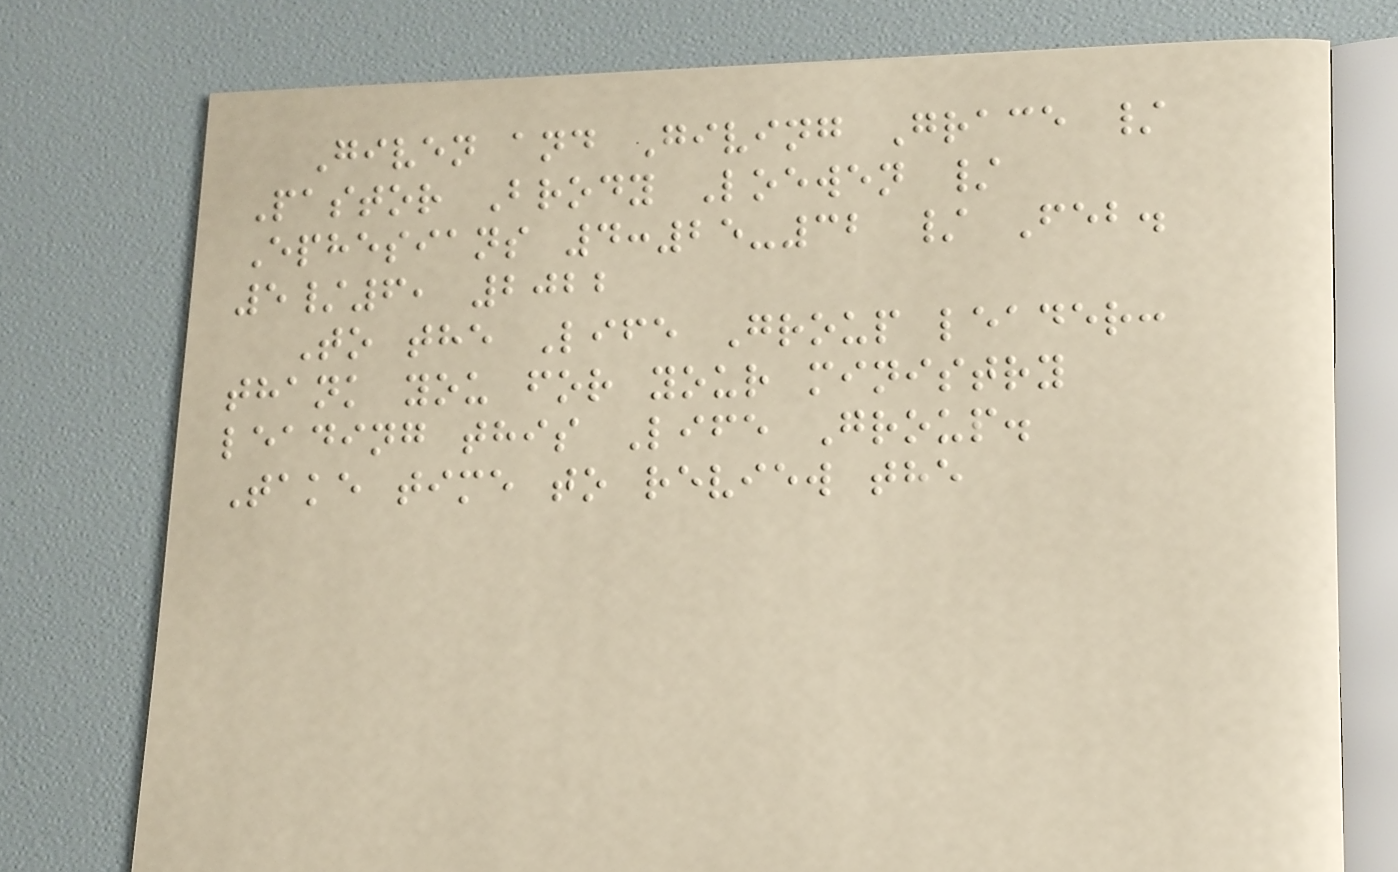Given and Giving Grace /
Pastor Brody Loewen /
Ephesians 4:25-32 / Feb.
5/6, 2022
To the Life Group leader:
thank you for your ministry
leading this Life Group.
Take time to review the
